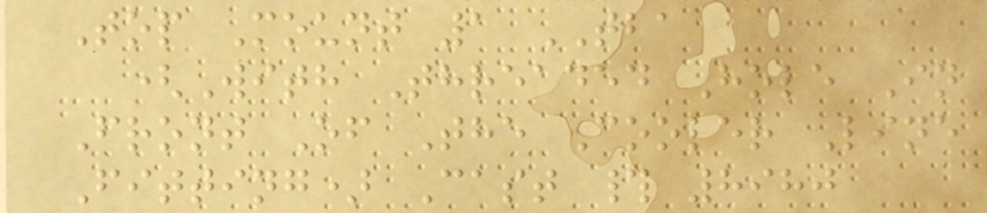Top Mount 1 TBA
(With Threaded Hole In
Front Of The Cooler Line
Fitting) Cast # 8980
